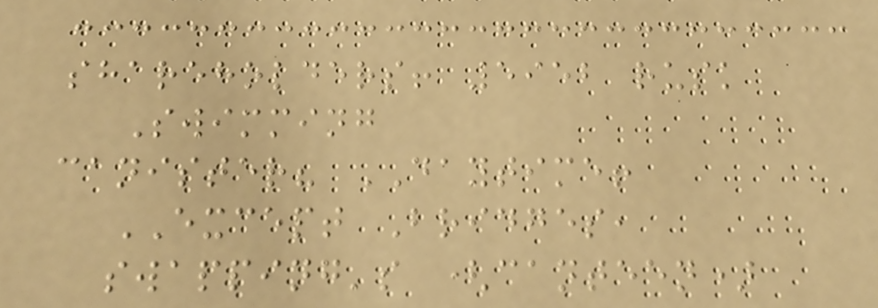shareholders! 5952 rusk
Swimming
canister? DAYTIME!
EXCEPT Bridges,
swapping's (canteen)
